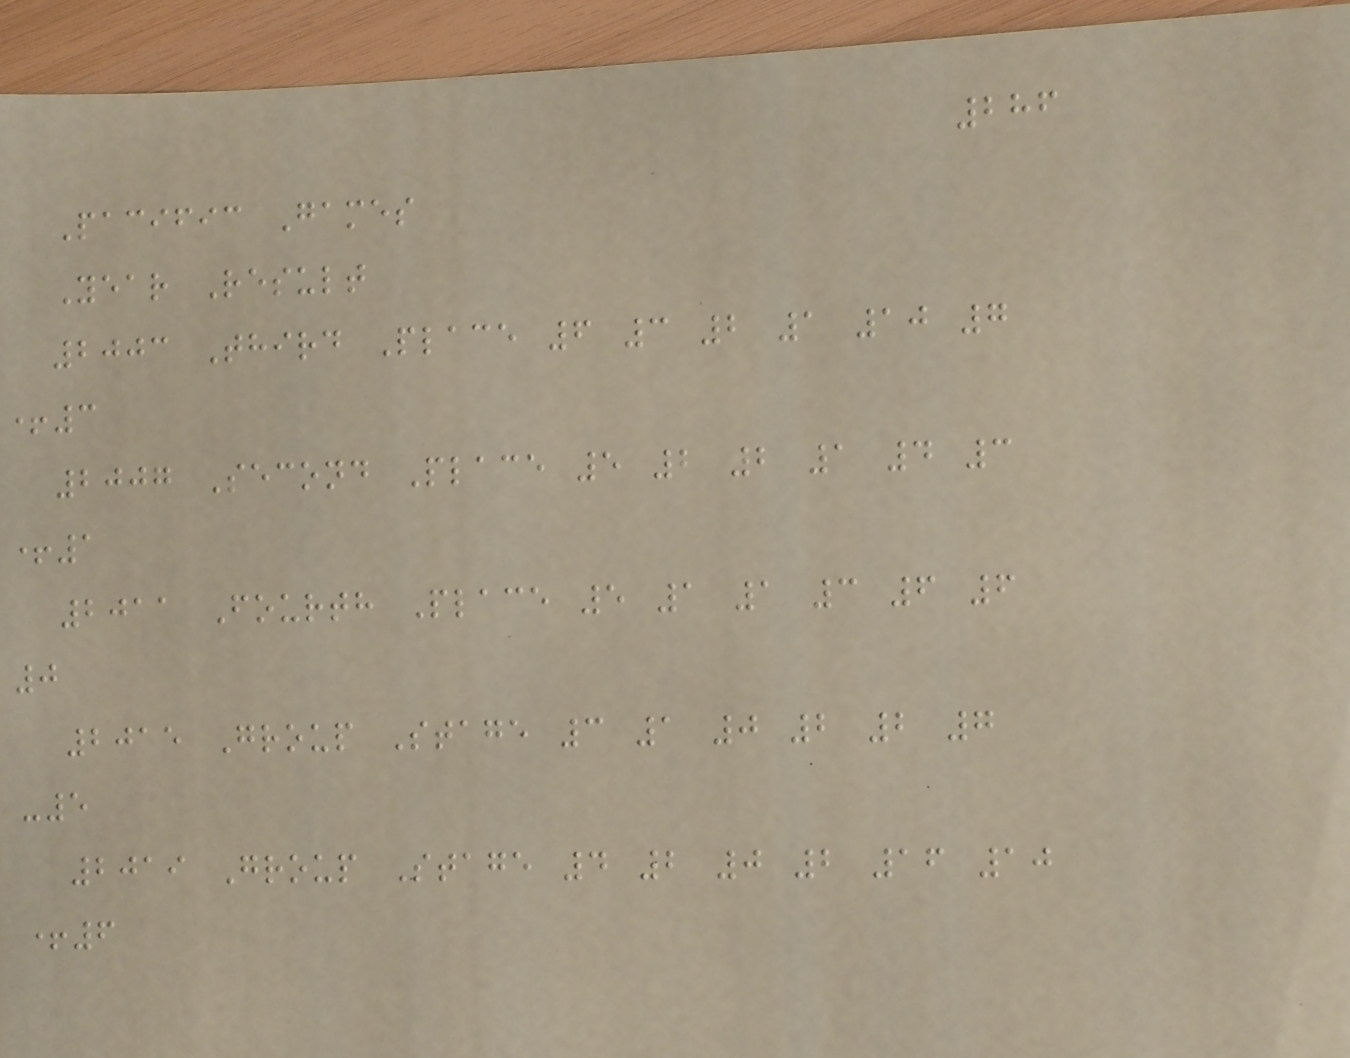286
Pacific Games
Year Result
2003 Third Place 6 3 2 1 10 7
+3
2007 Second Place 5 2 2 1 4 3
+1
2011 Fourth Place 5 1 1 3 6 6
0
2015 Group Stage 3 1 0 2 2 7
-5
2019 Group Stage 4 2 0 2 16 10
+6
